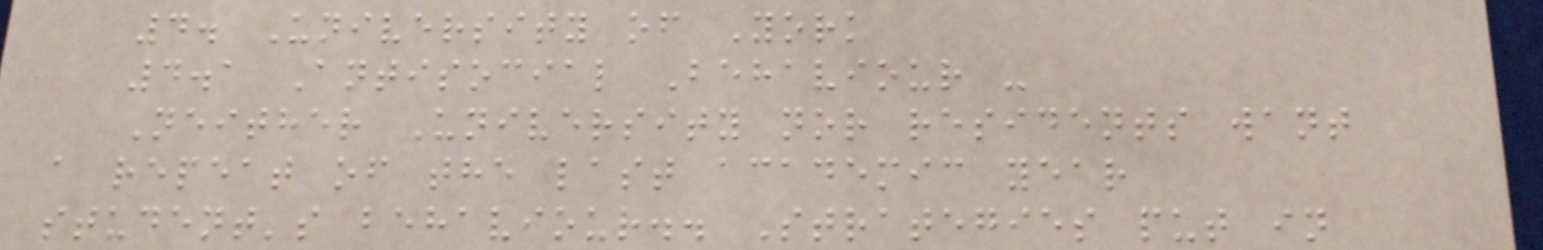4. University of York
4.1 Antisocial Behaviour -
Neither University nor residents want
a repeat of the last academic year
student's behaviour.. Strategies put in
